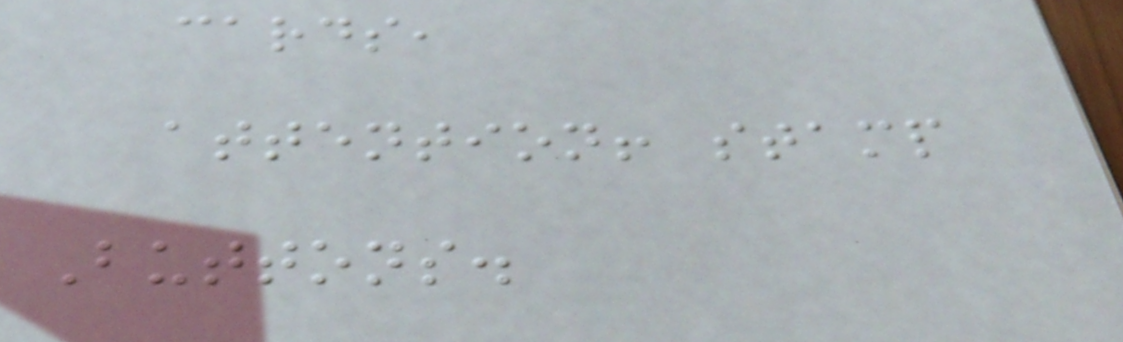cards,
attention! stamp
Buttons.
